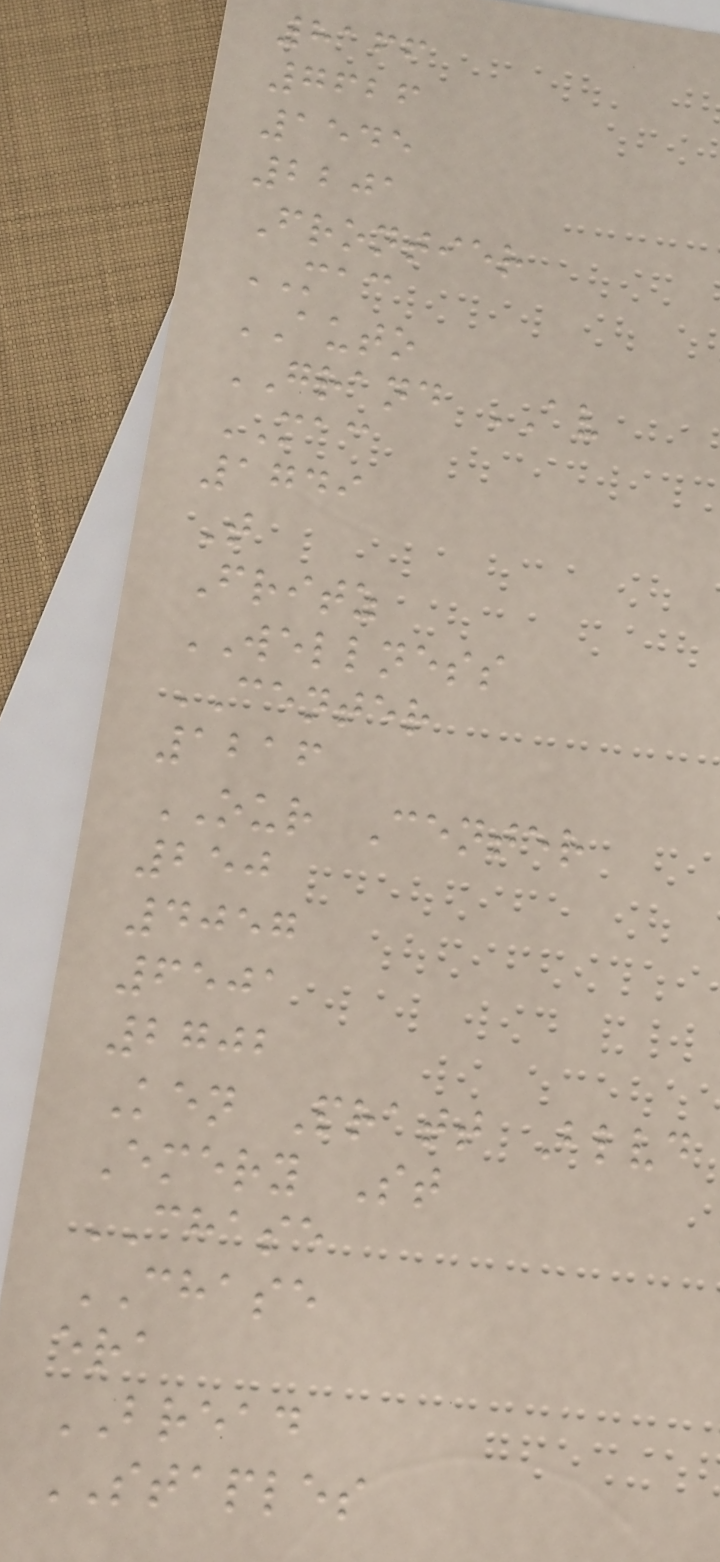8166
7626
1545
2201
Frontier
MAC
AUTO
GRAND AV
MAC
1749
T
Fritz
WELLNESS
CENTER
1216
OUR Center
250
4057
6501
2702
Ken Pratt Blvd
Emery St
CHASE
CHASE
era
BREAD
STAPLES
